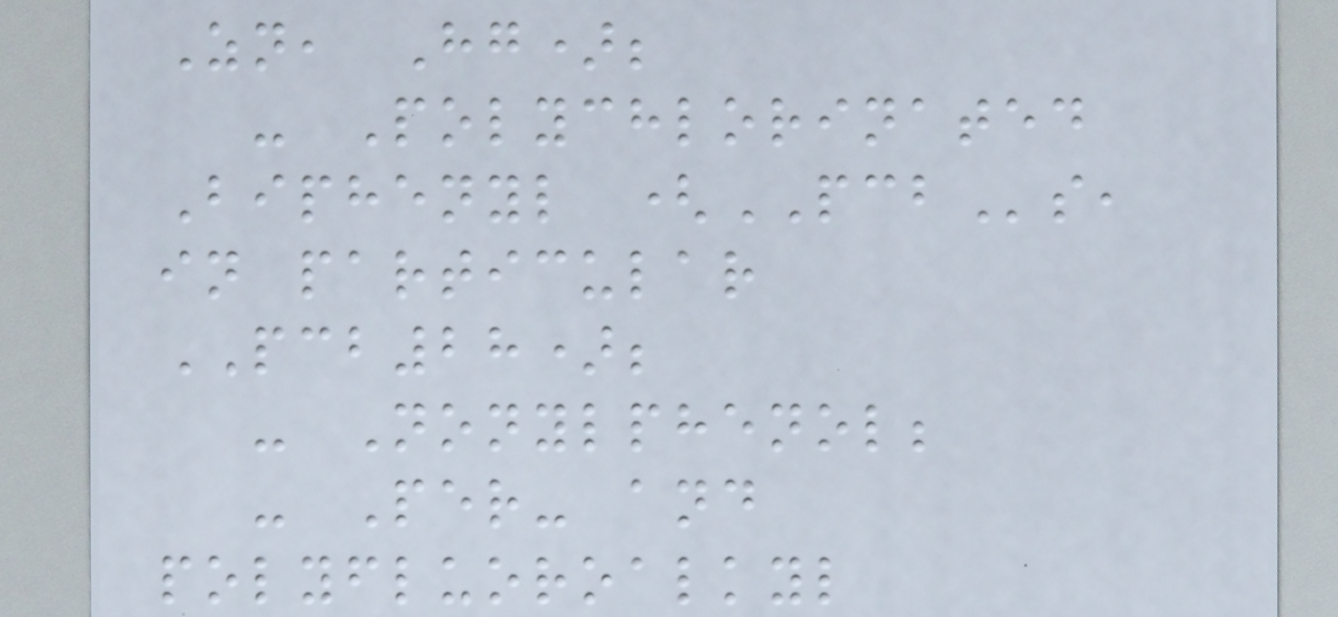Zn, Hg);
- Polychlorinated
Biphenyl (PCBs,
in particular
PCB28);
- Nonylphenol;
- Per- and
polyfluoroalkyl
